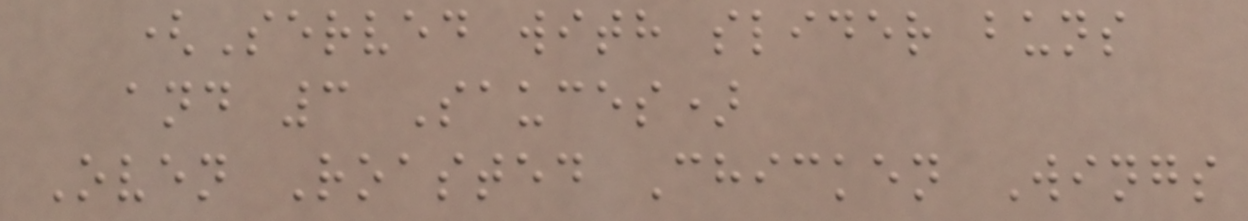(Served with slider buns
and 3 Sauces)
Oven Roasted Chicken Wings
